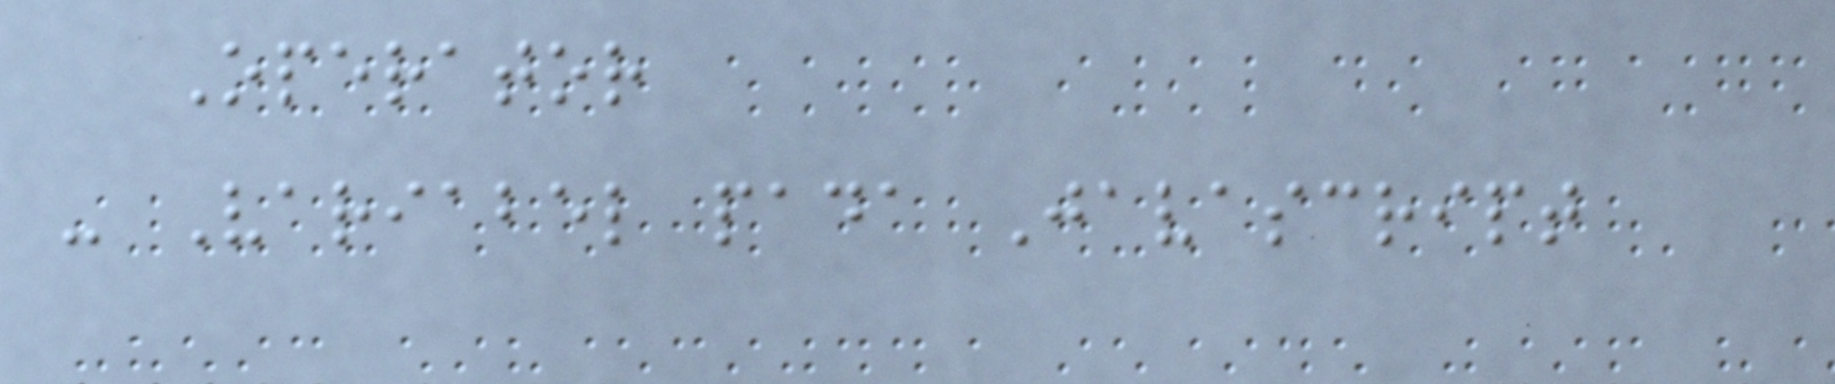Operator
- Variabel pada Javascript
